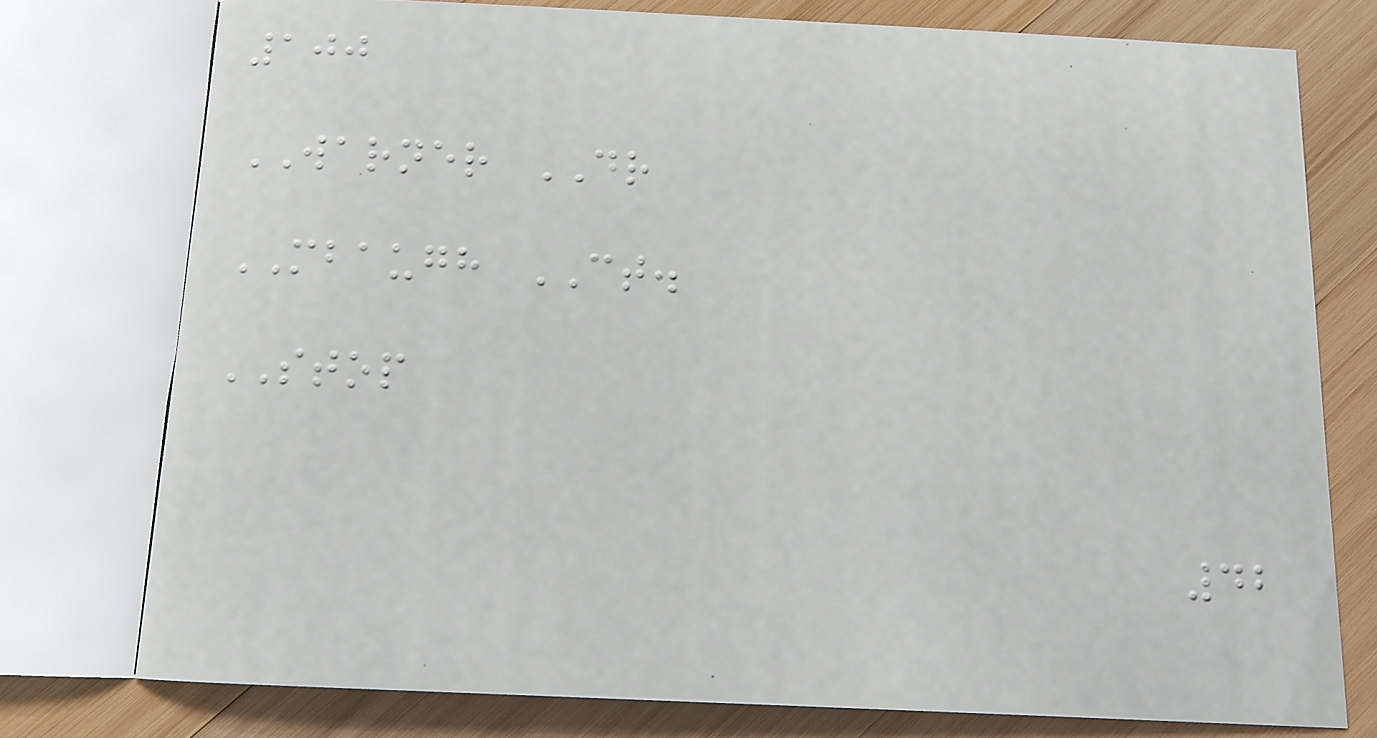100
WARNER DR
MBAUGH CT.
STOP
42
